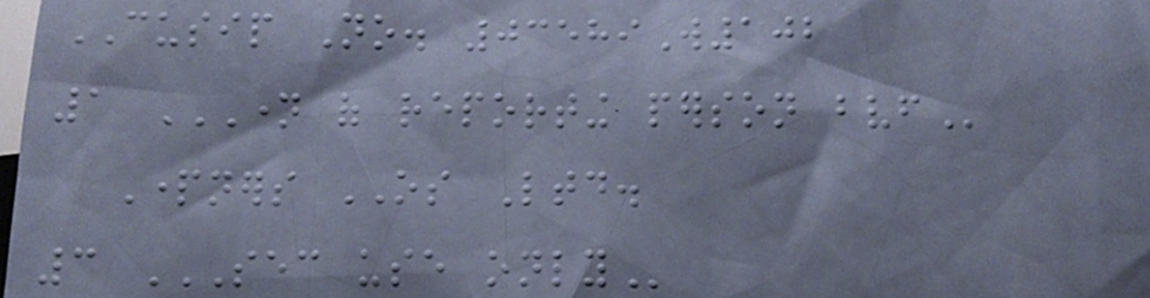CUSIP No. 03589W102
1 NAME OF REPORTING PERSON BVF
Partners OS Ltd.
3 SEC USE ONLY
